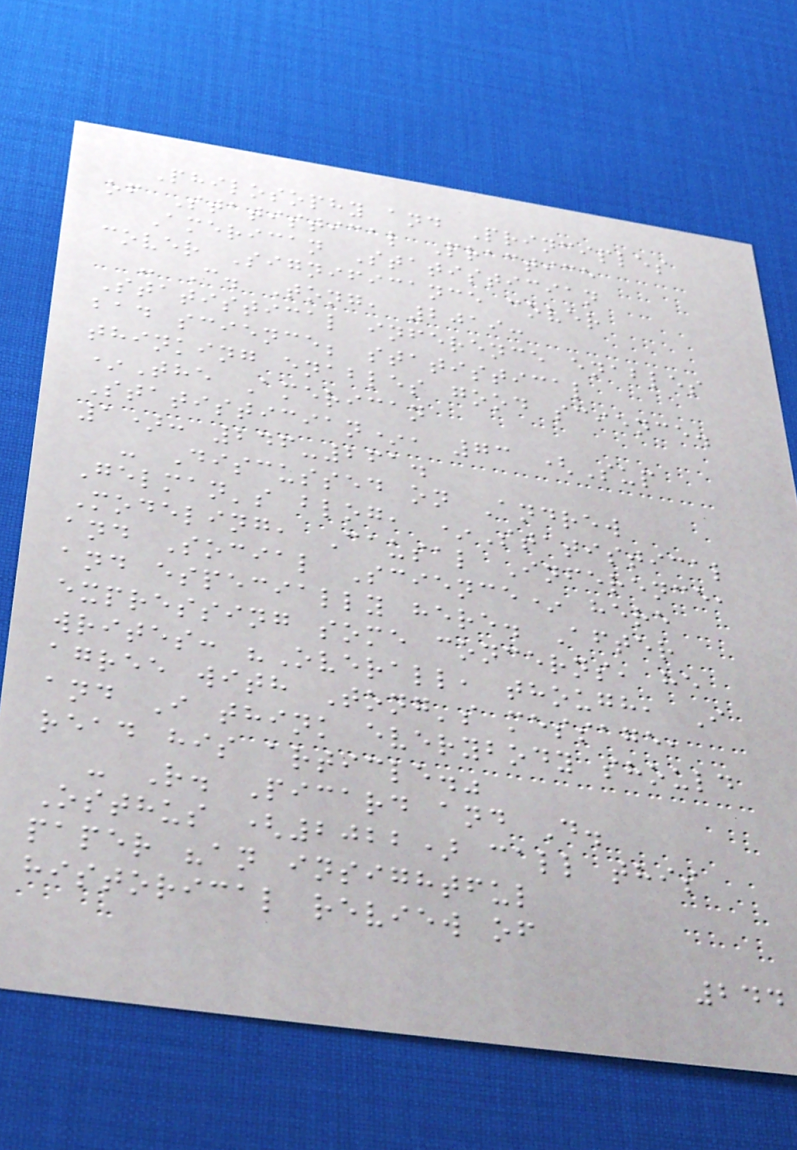Philosophy and Principles
of Statistical Practice
American Statistician
cover Significance cover
- C. Tong, 2019:
Statistical inference enables
bad science; statistical
thinking enables good science.
*The American
Statistician*, 73 (Sup
1): 246-261.
- Discussed on Andrew
Gelman's blog, *Statistical
Modeling, Causal Inference,
and Social Science* here
and especially here. After
expressing some concerns, he
writes: "Overall, though, I
agree with Tong's message,
and I think everybody should
read his article."
- R. Picard and D.
Osthus (2022) call this
paper "an insightful
historical review of
244
